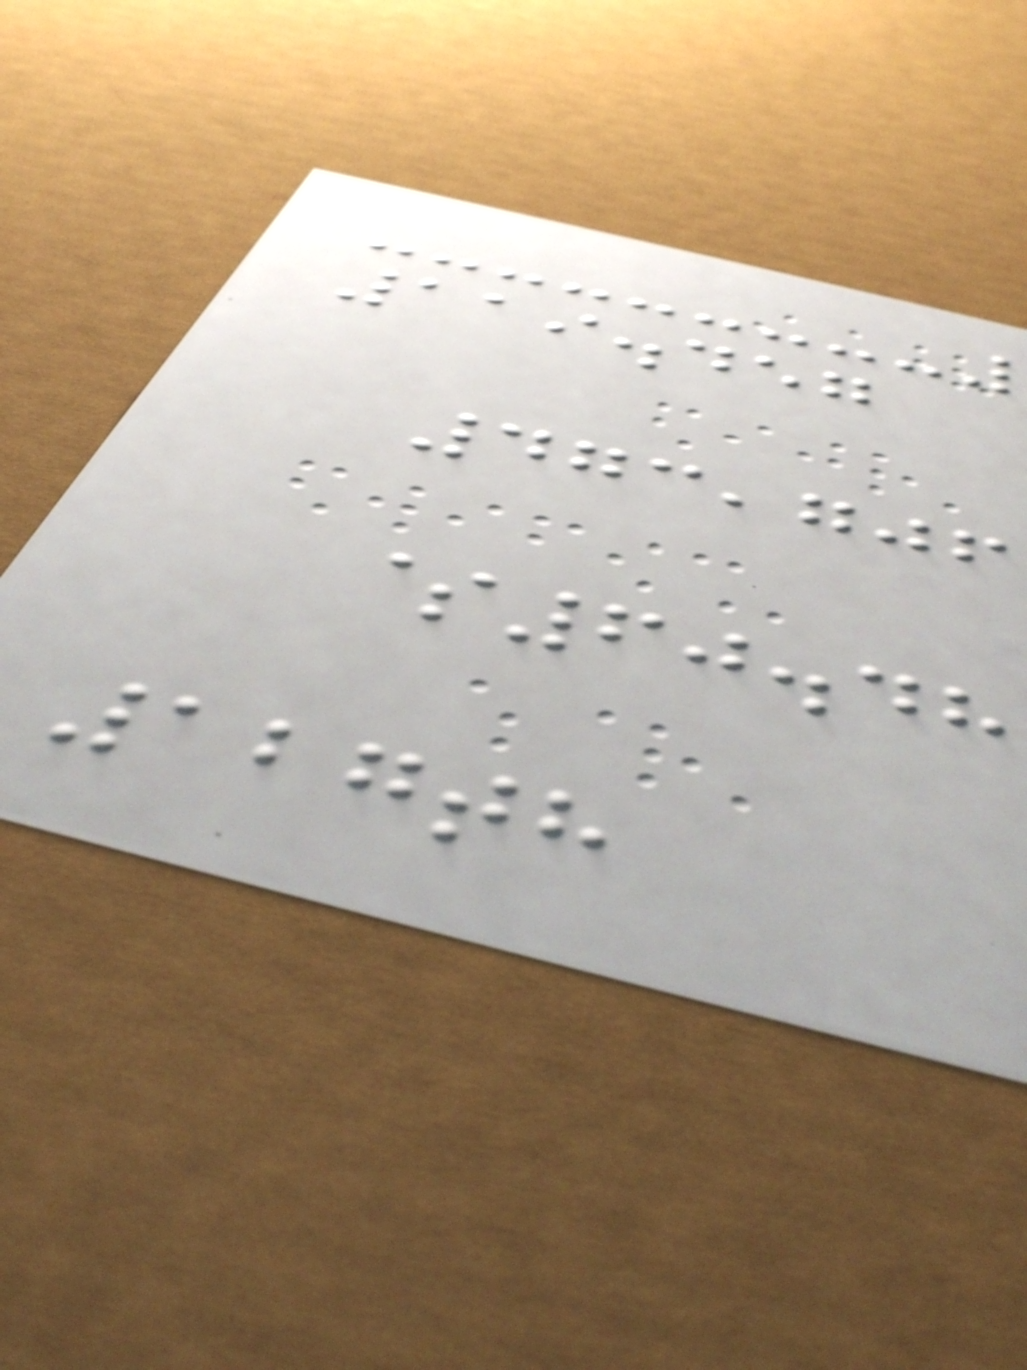119.457
473,706
$60.48
127th
